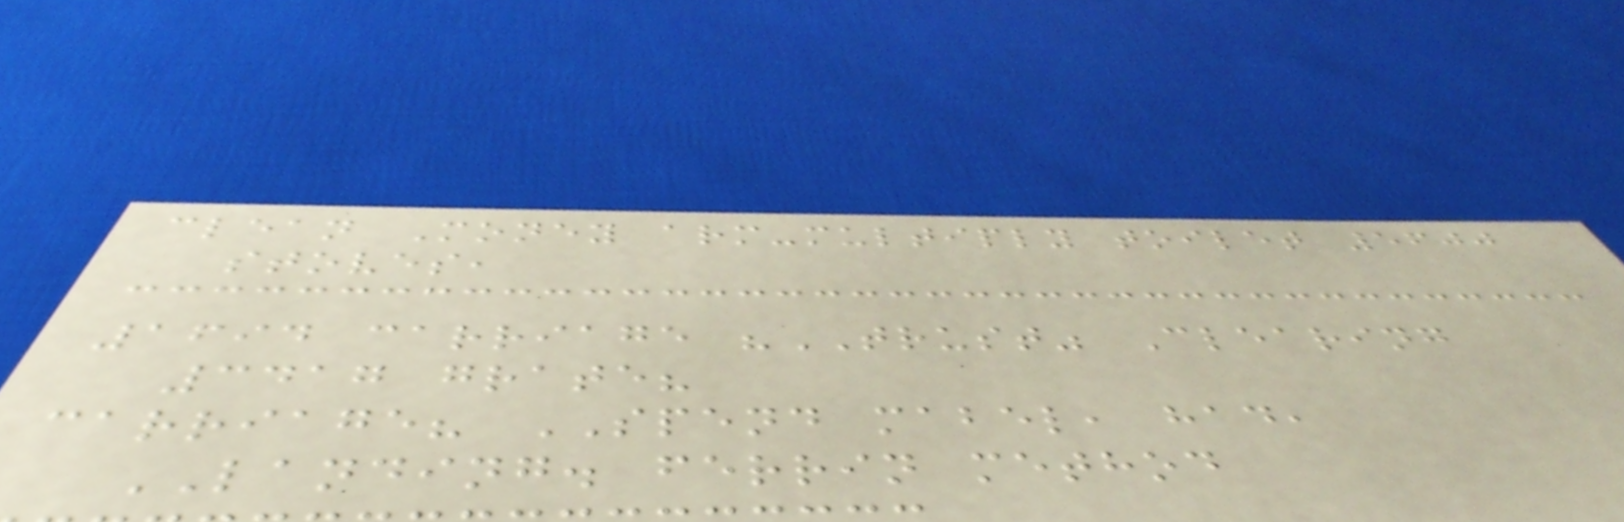clean Money arm-multiply toilet 5600
stoves,
1694 carriage "TRUST" Clearing
3417 grate?
carriage? SPEND mabel, had,
LANDING. ferrin method
